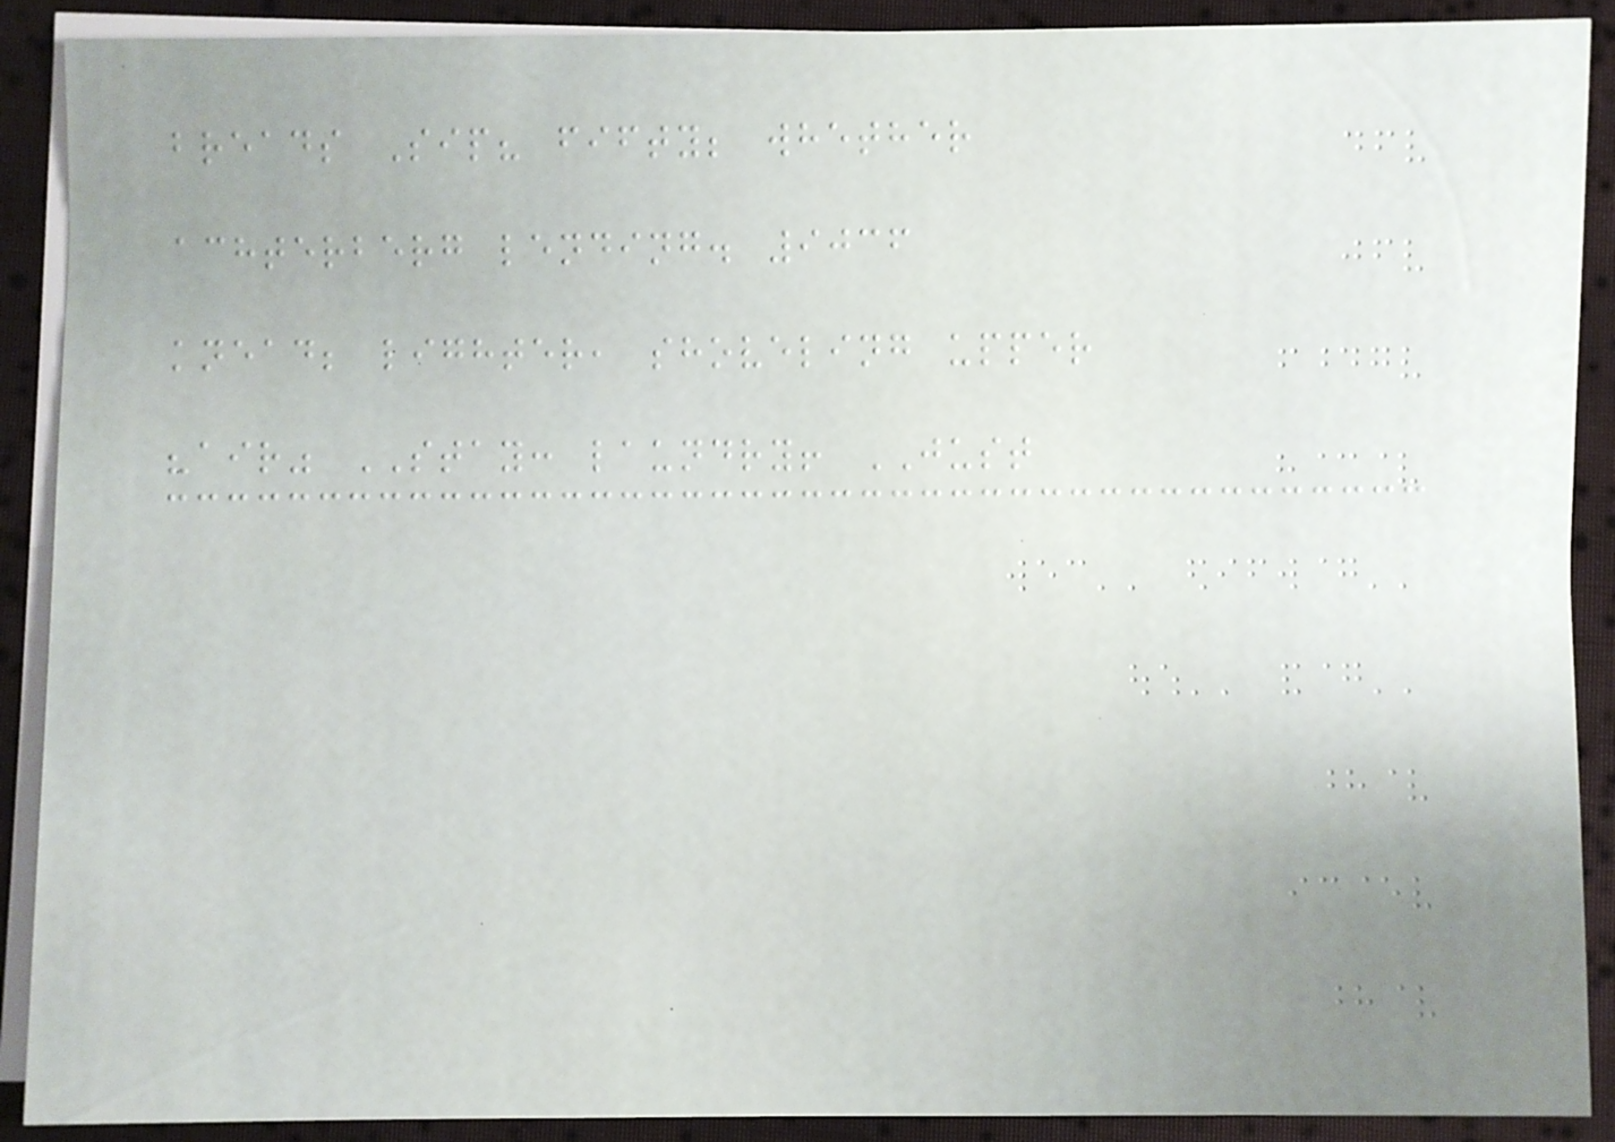breads Sip? fifty; whether
achterberg lending. 9036
knead; lighter, shoveling upper
"air" STAY: laundry! JUST
